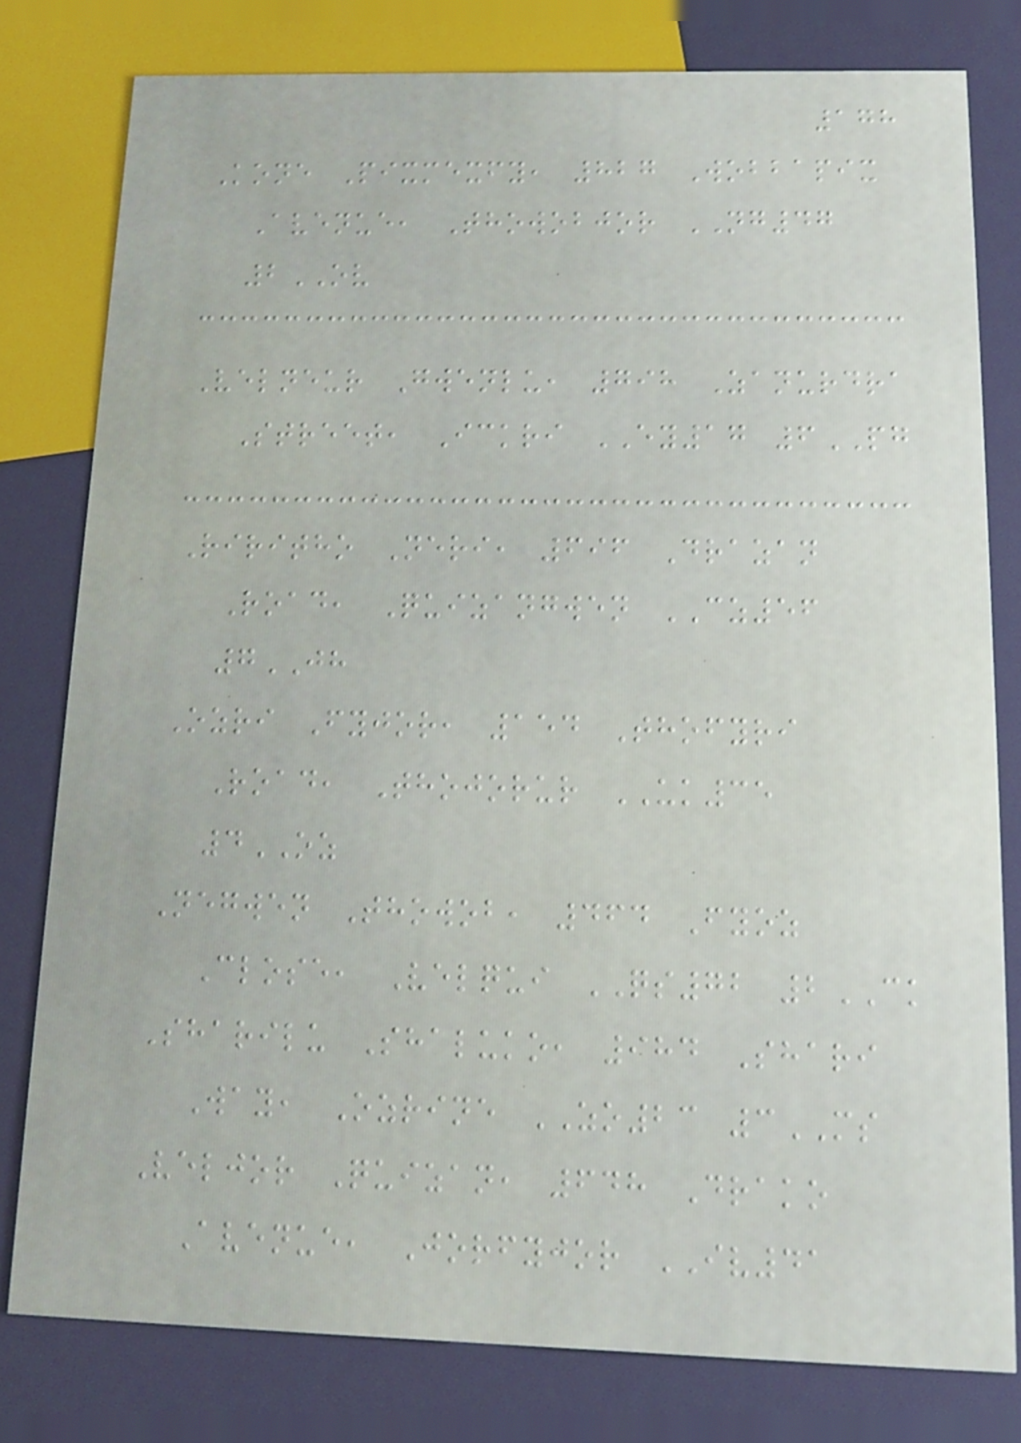178
Kone Pixmexfy, 827 Wobbapix
Avenue, Thowobjor NG47
2OV
Velneur Gwenlu, 798 Zanurdra
Street, Ickri EY17 6PG
Riritho Neri, 696 Drazan
Road, Quizangwen CZ56
7JH
Ozri Fyjor, 154 Thofyri
Road, Thojorur UK35
4OZ
Negwen Thowob, 464 Fyoz
Close, Velqui QS72 2CK
Sharilu Shaluko, 984 Shari
Way, Ozrine ZO23 3MS
Veljor Quizan, 648 Drako
Avenue, Jorfyjor IV41
